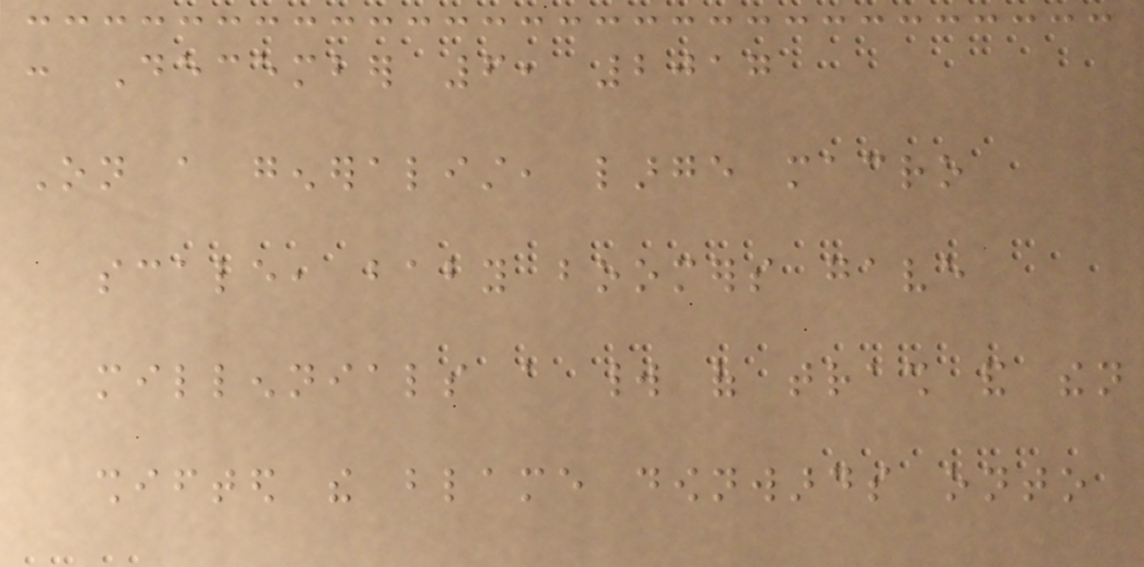: December 6, 2017
On a generalist, large macro
scale, baby boomers gave
millennials a world of trash and then
shifted the blame downwards onto
